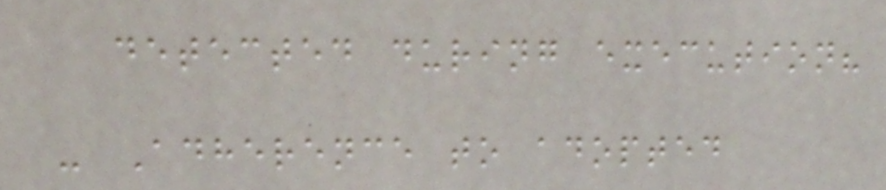detected during execution?
- Adherence to adopted
